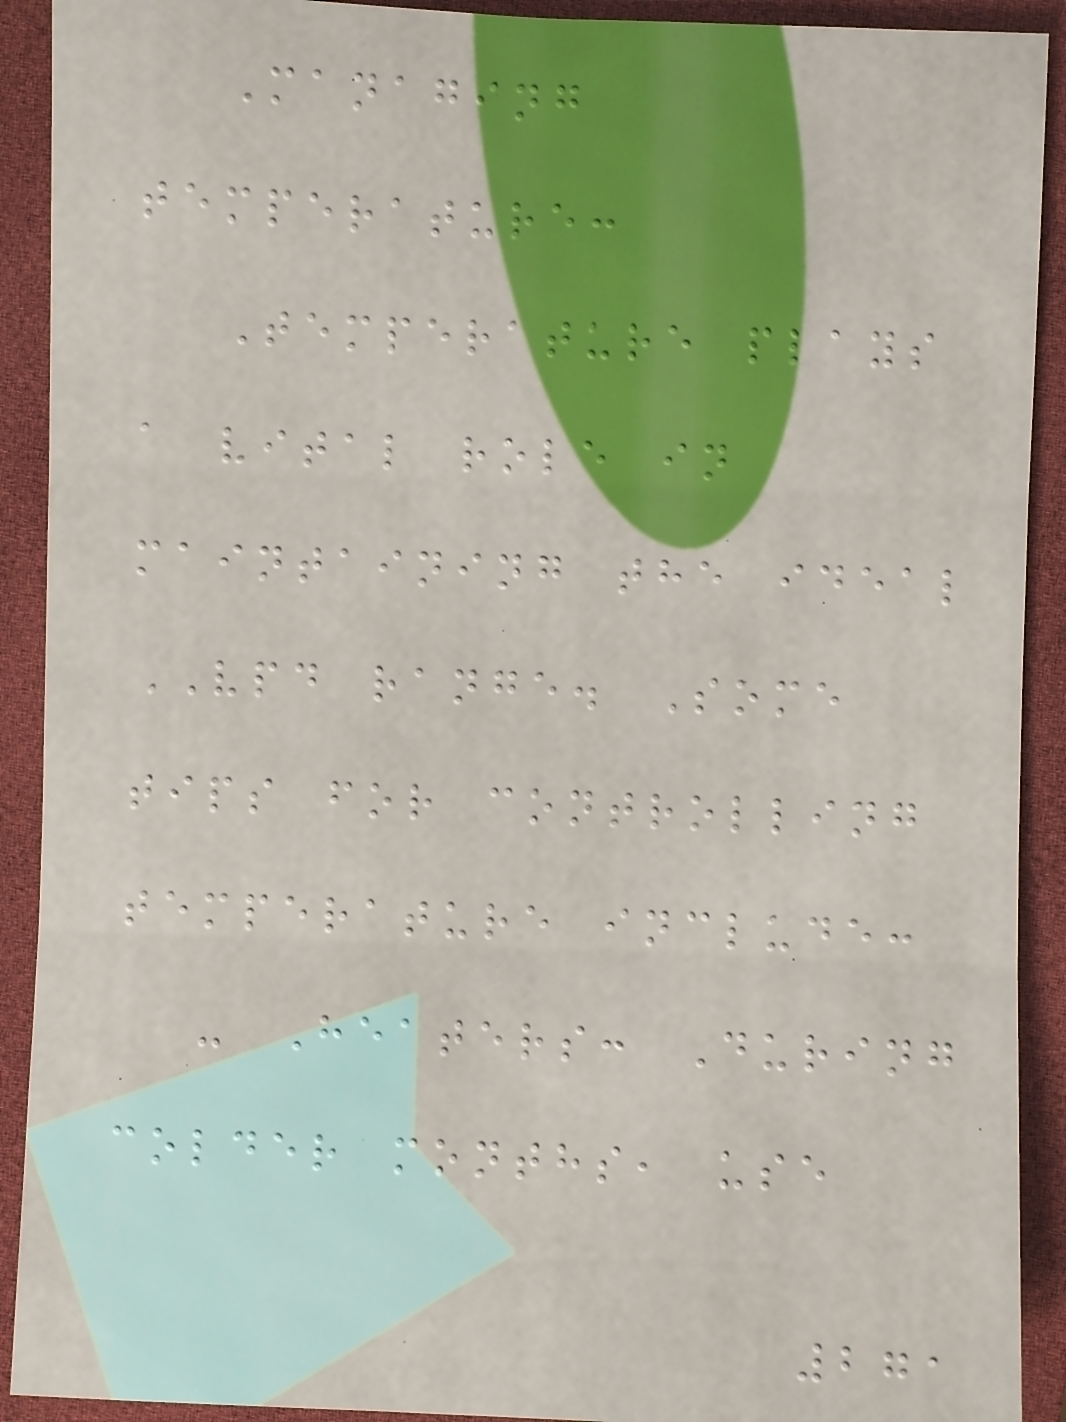Managing
temperature:
Temperature plays
a vital role in
maintaining the ideal
VPD range. Some
tips for controlling
temperature include:
- Heaters: During
colder months, use
271
